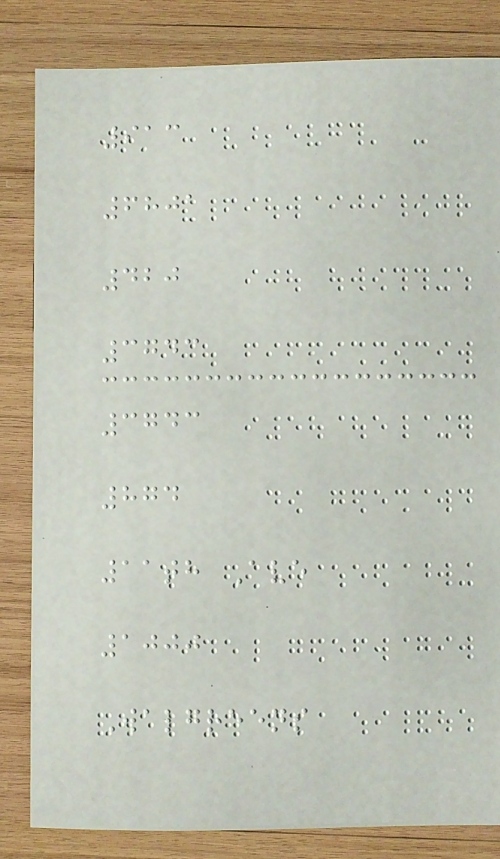913
6801
420
3743
3743
874
11th Ave
1000
Walgreens
